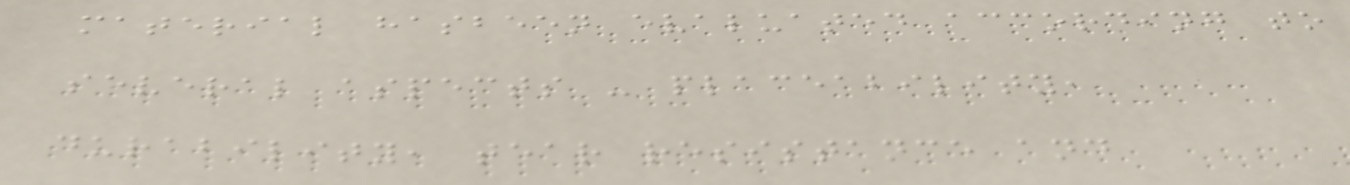material hasbeen evaluated according to
several aspects - placeability,
durability, tear resistance and
